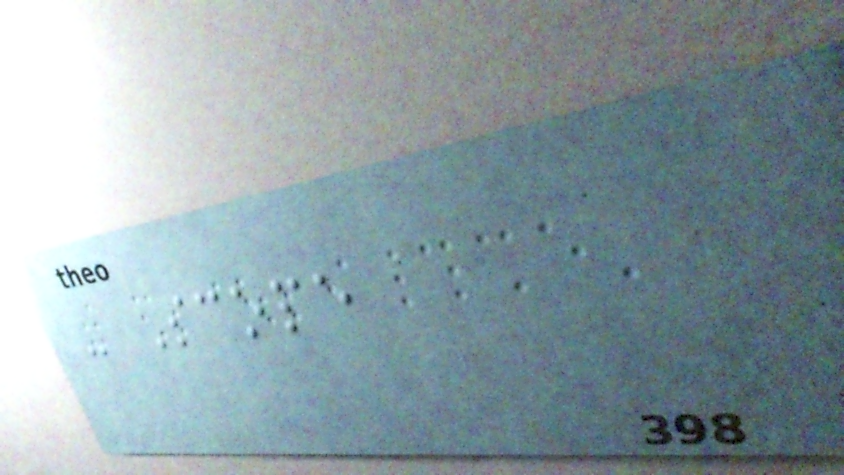- Scope
